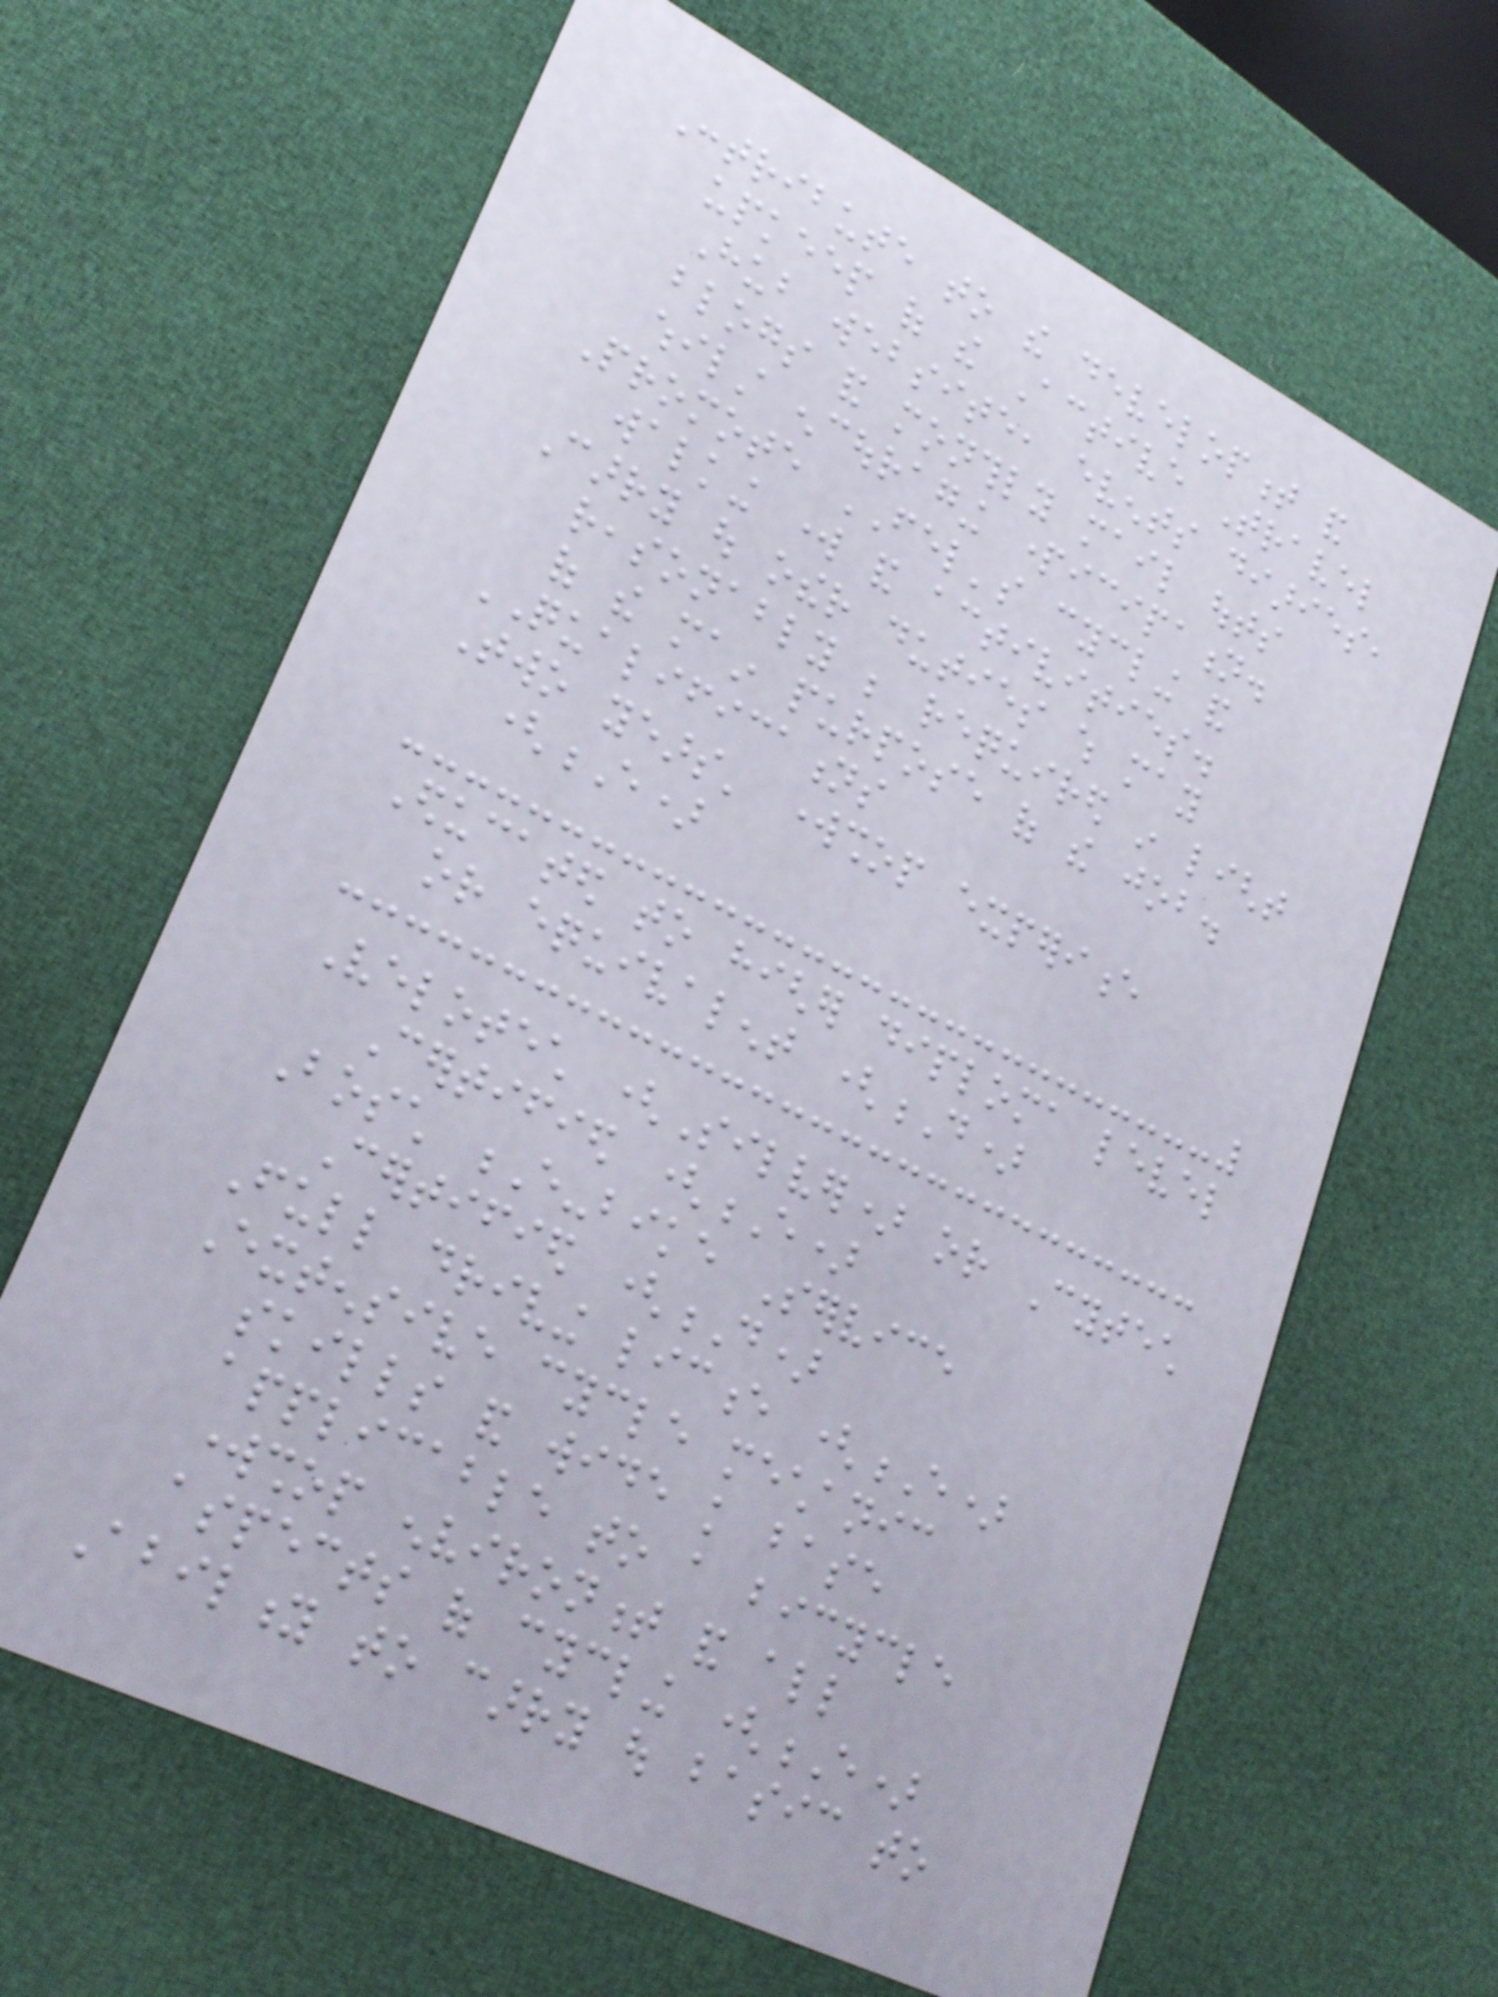Contribute to the development and
upkeep of the Active Travel
Hub website, events diaries,
blogs and monthly mail outs
whilst encouraging participation.
Promote FEL's cycling and
walking work and activities.
Carry out other duties which may
reasonably be required in light
of the main purpose of the job.
QUALIFICATIONS
Two years' workshop experience
(E)
Educated to higher diploma level
or equivalent (D)
Velotech (Silver) or Cytech
Certified (E)
Bosch E-bike Service
Certified (D)
Full driving licence (E)
Extensive cycle mechanic
skills and wide knowledge base
applicable to a bicycle
workshop environment and all
aspects of cycling (E)
Ability to carry out basic to
